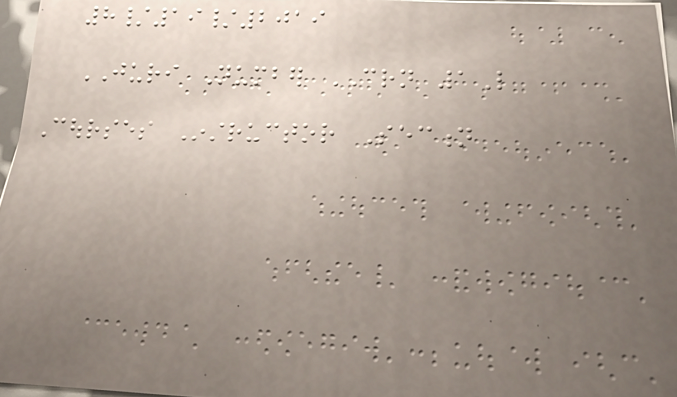8/19/2019
JURI Number CRN 1L
Courses Instructor Section
